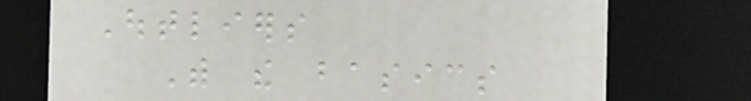Outliers
With the basics
